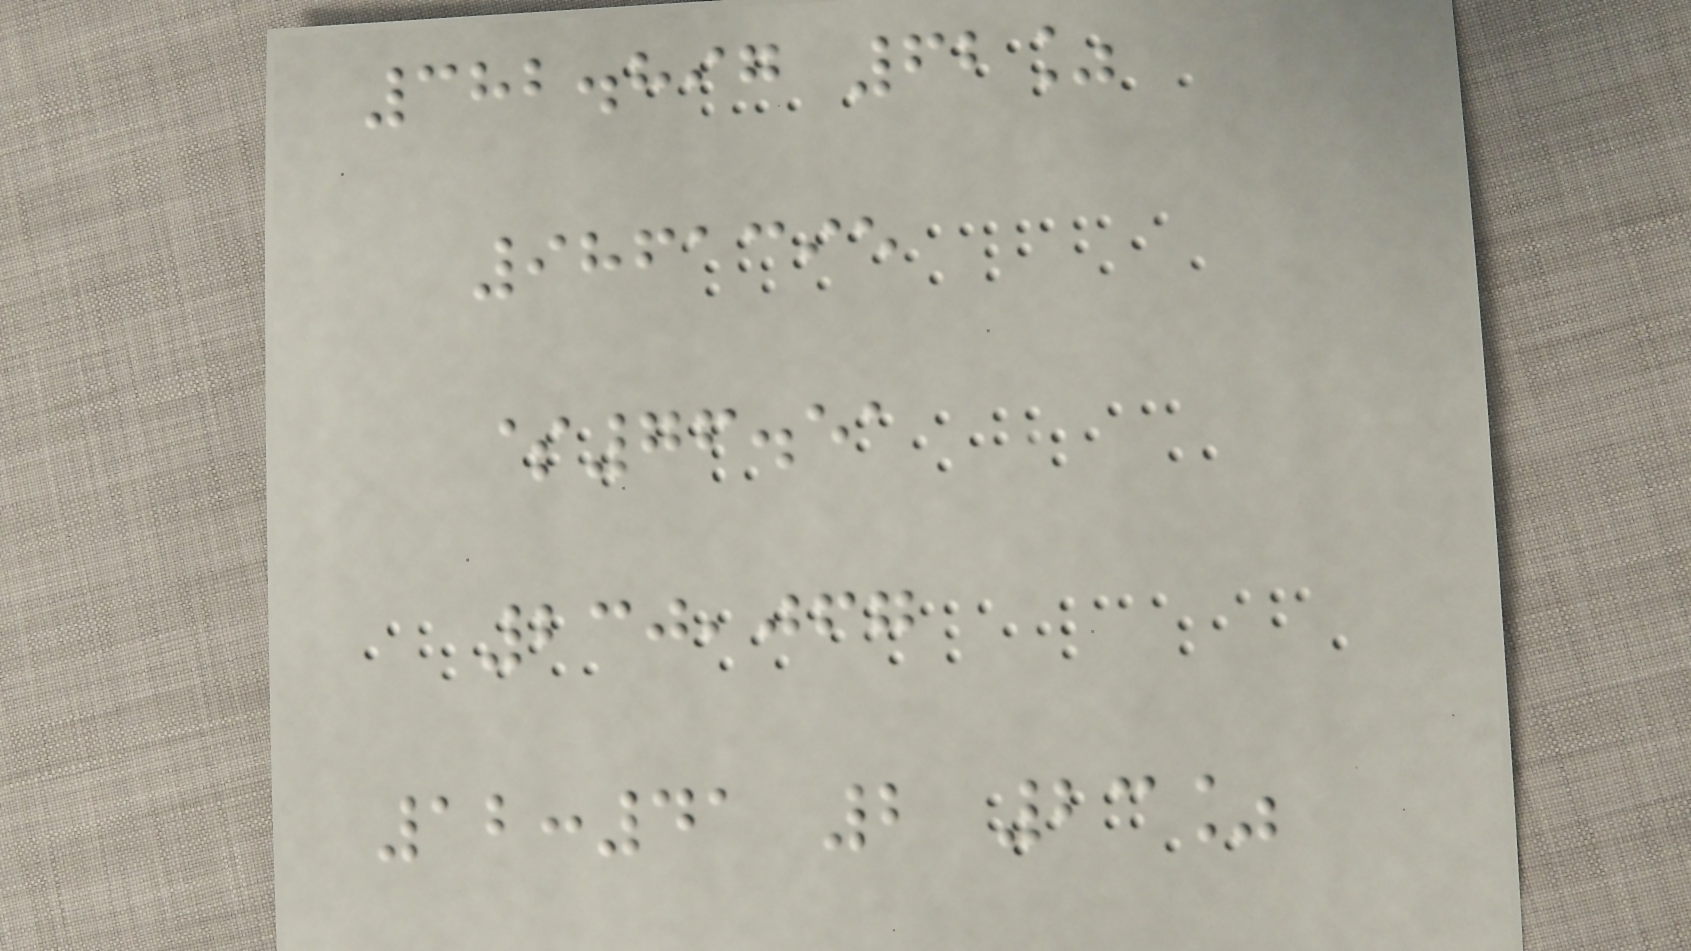382.897 62%
9861395
$76.51
230,067
12:41 2 23%
